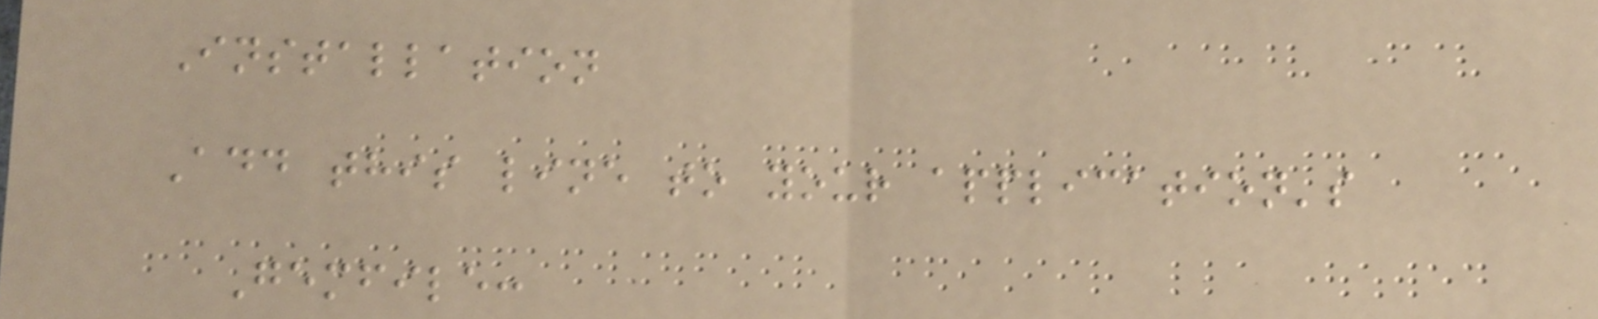Installation
Add this line to your application's
Gemfile:
